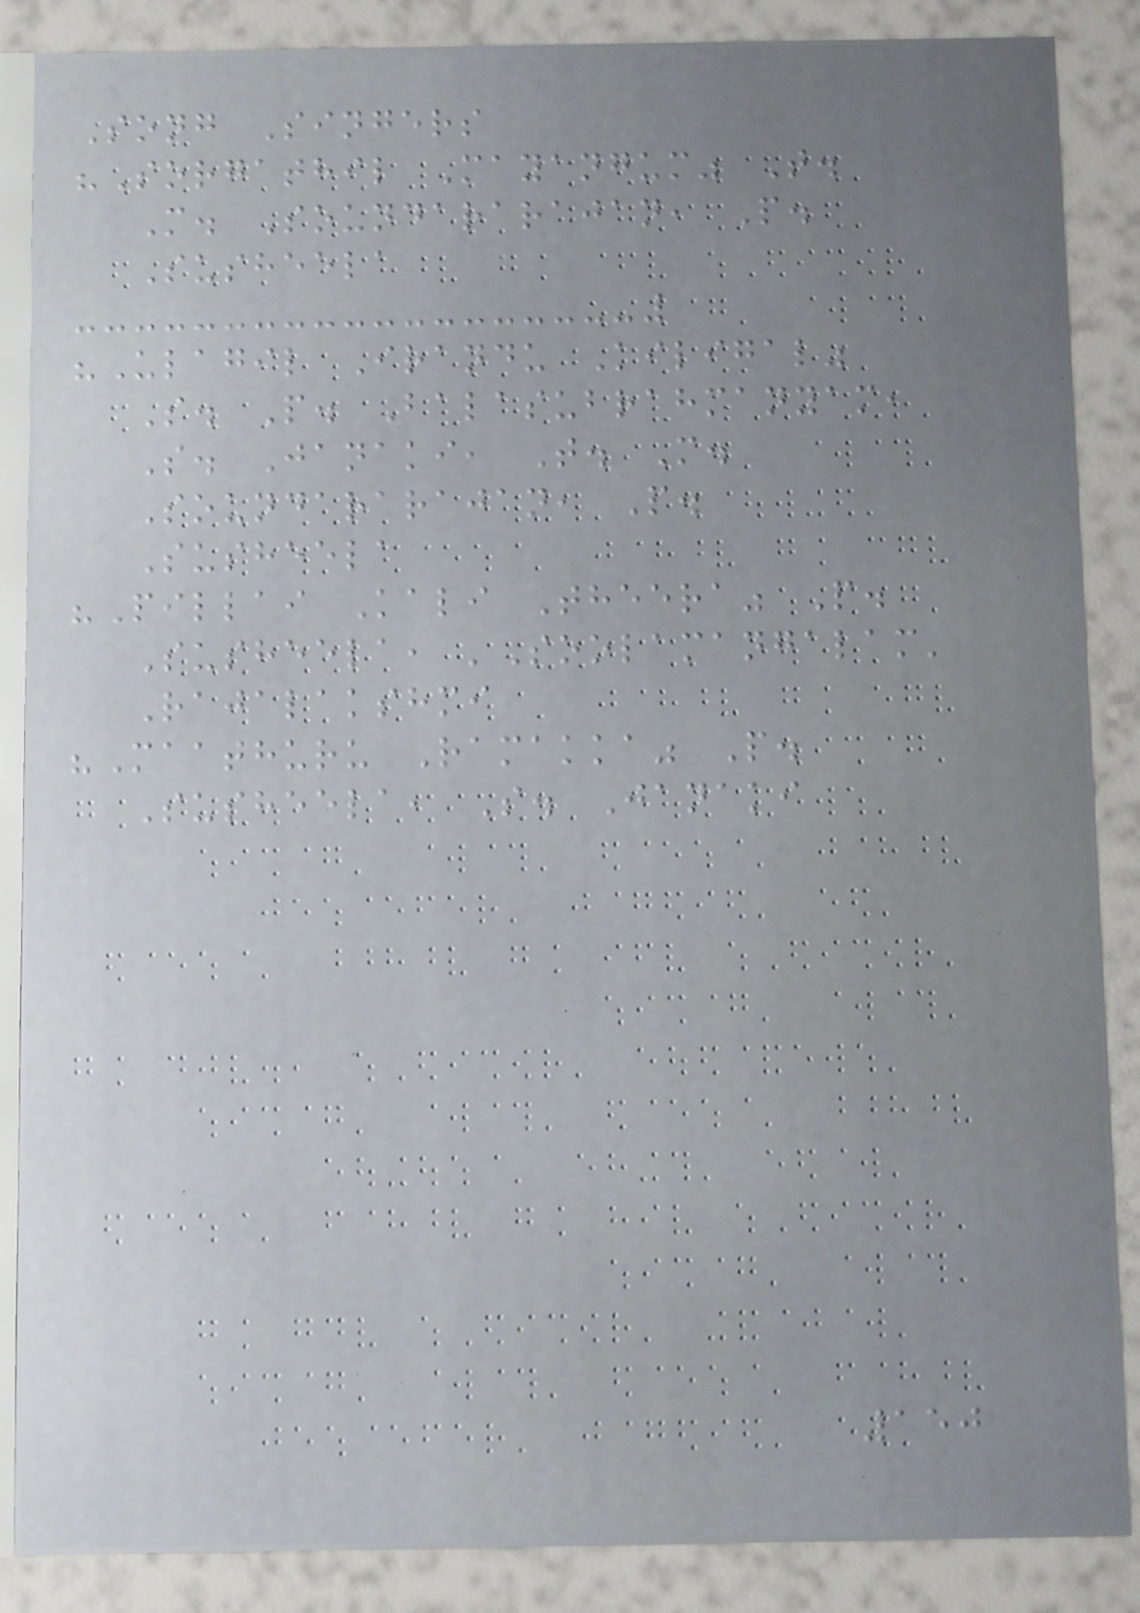Song Singers
"Sorgathil Mayangum" T.
M. Soundararajan, P.
Susheela
"Ulagil Irandu Kiligal"
S. P. Balasubrahmanyam,
S. Janaki, T. M.
Soundararajan, P.
Susheela
"Pillai Kali Theera" P.
Susheela, 'Soolamangalam'
Rajalakshmi
"Maathuru Ramakka" P.
Susheela, S. Janaki
150
